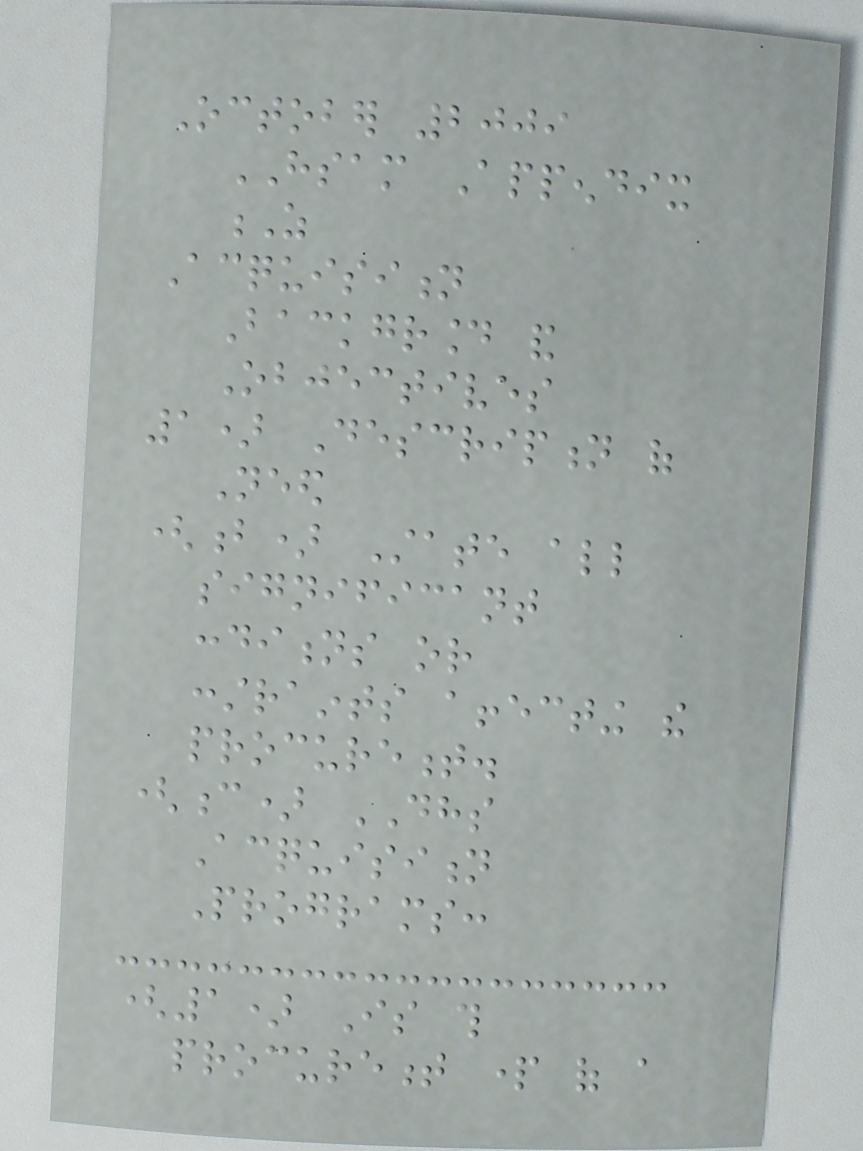October 2009
HSAM Appendix
Z
Acquisition
Background and
Objectives
1) Description of
Need
(b) State all
significant
conditions or
constraints affecting the
procurement.
(c) DHS
Acquisition
Programs:
(1) Is this
procurement part of a
